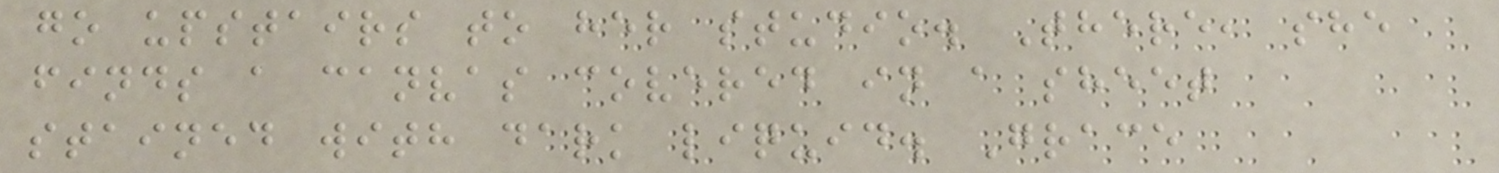go upstairs to her studio. There, she
finds a canvas covered in a sheet
stained with dark liquid. Grace
